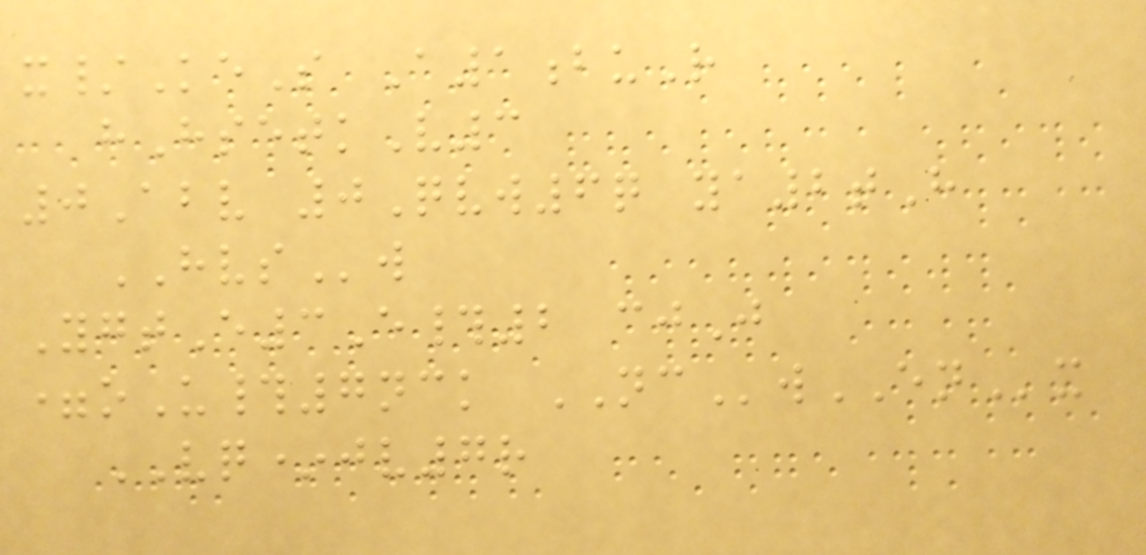x/KeS A1buR
hHsetkV3
0Abv 0Qvw6q ya2tH
HVSw
YgtE3E#2 cjJ
=oU#7nck NCwENx
VQ*jv7r
